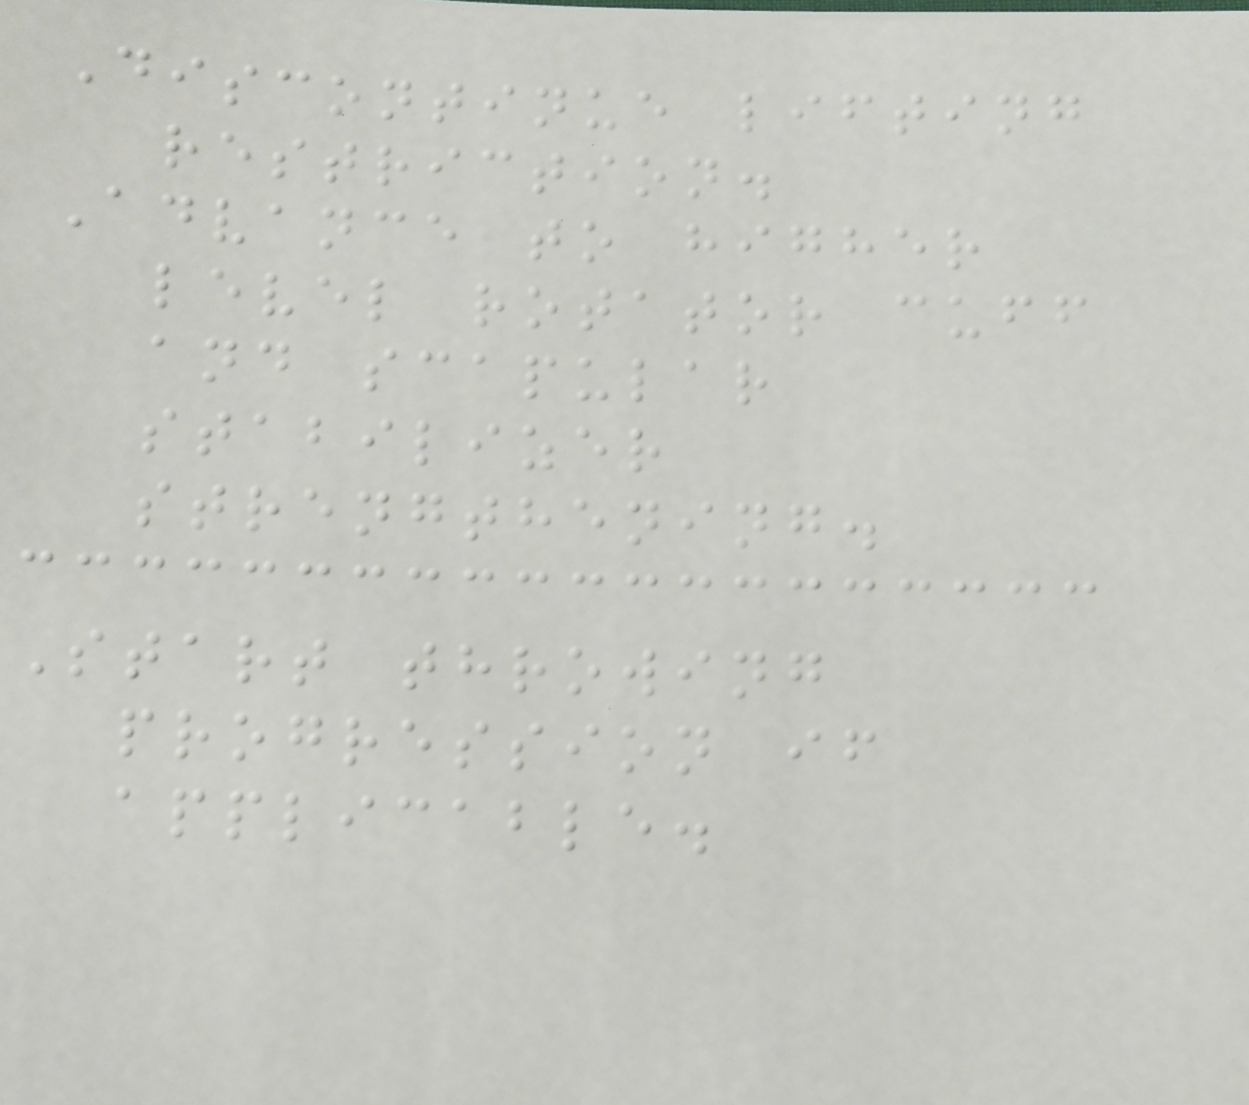Discontinue lifting
restriction.
Advance to higher
level rotator cuff
and scapular
stabilizer
strengthening.
Start throwing
progression if
applicable.
